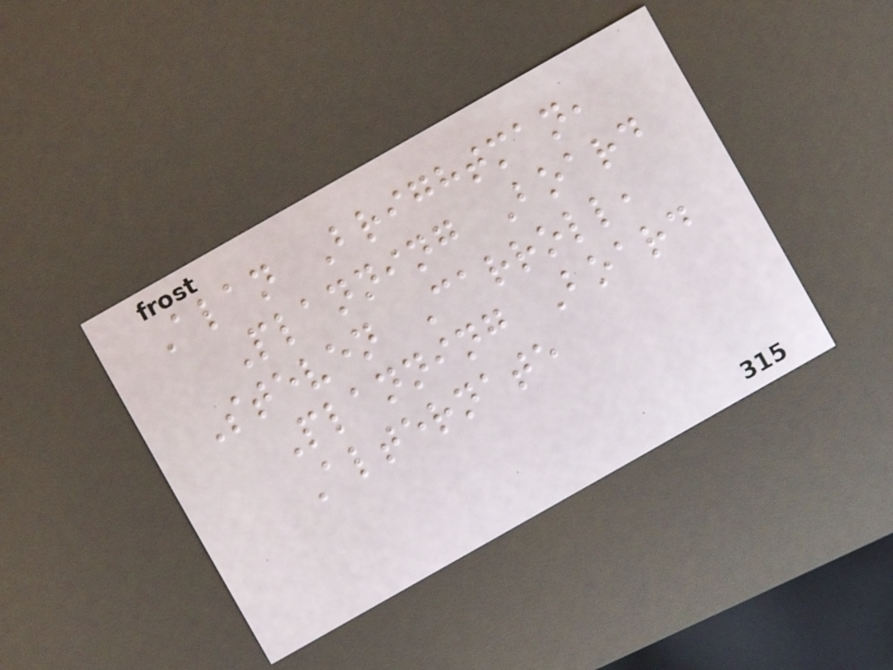Alan Brightman,
Planning Board
Steven Carroll,
Planning Board
Alternate
